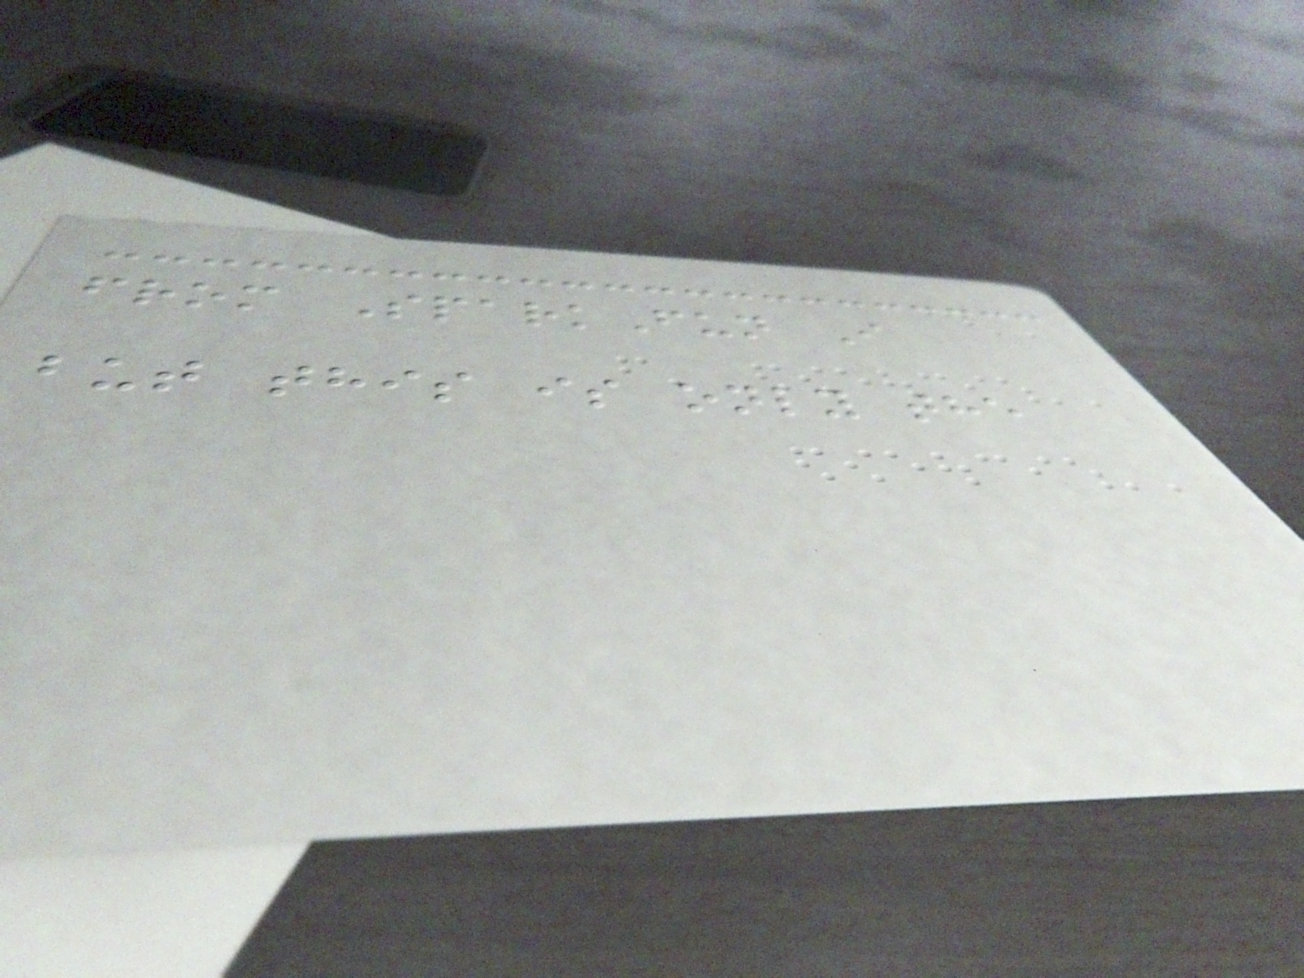from SparkFun I
but this is only the
